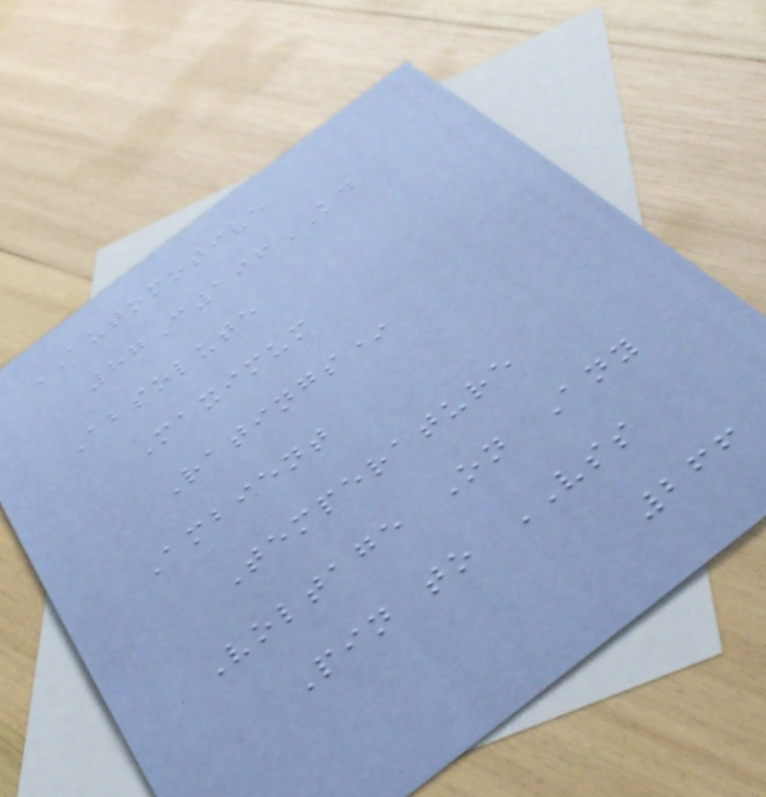AUTOMOTIVE
87C196KD
Absolute
Maximum
Ratings*
Ambient
Temperature
Voltage On Any
Pin to VSS
266
